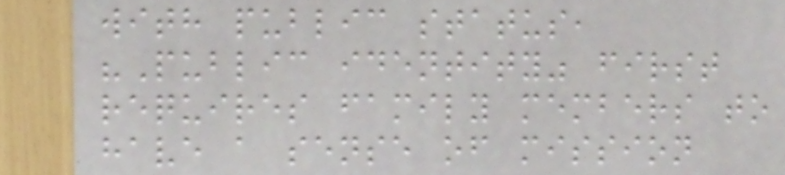with public status,
"Public identity" first
requires family members to
have a sense of mission
